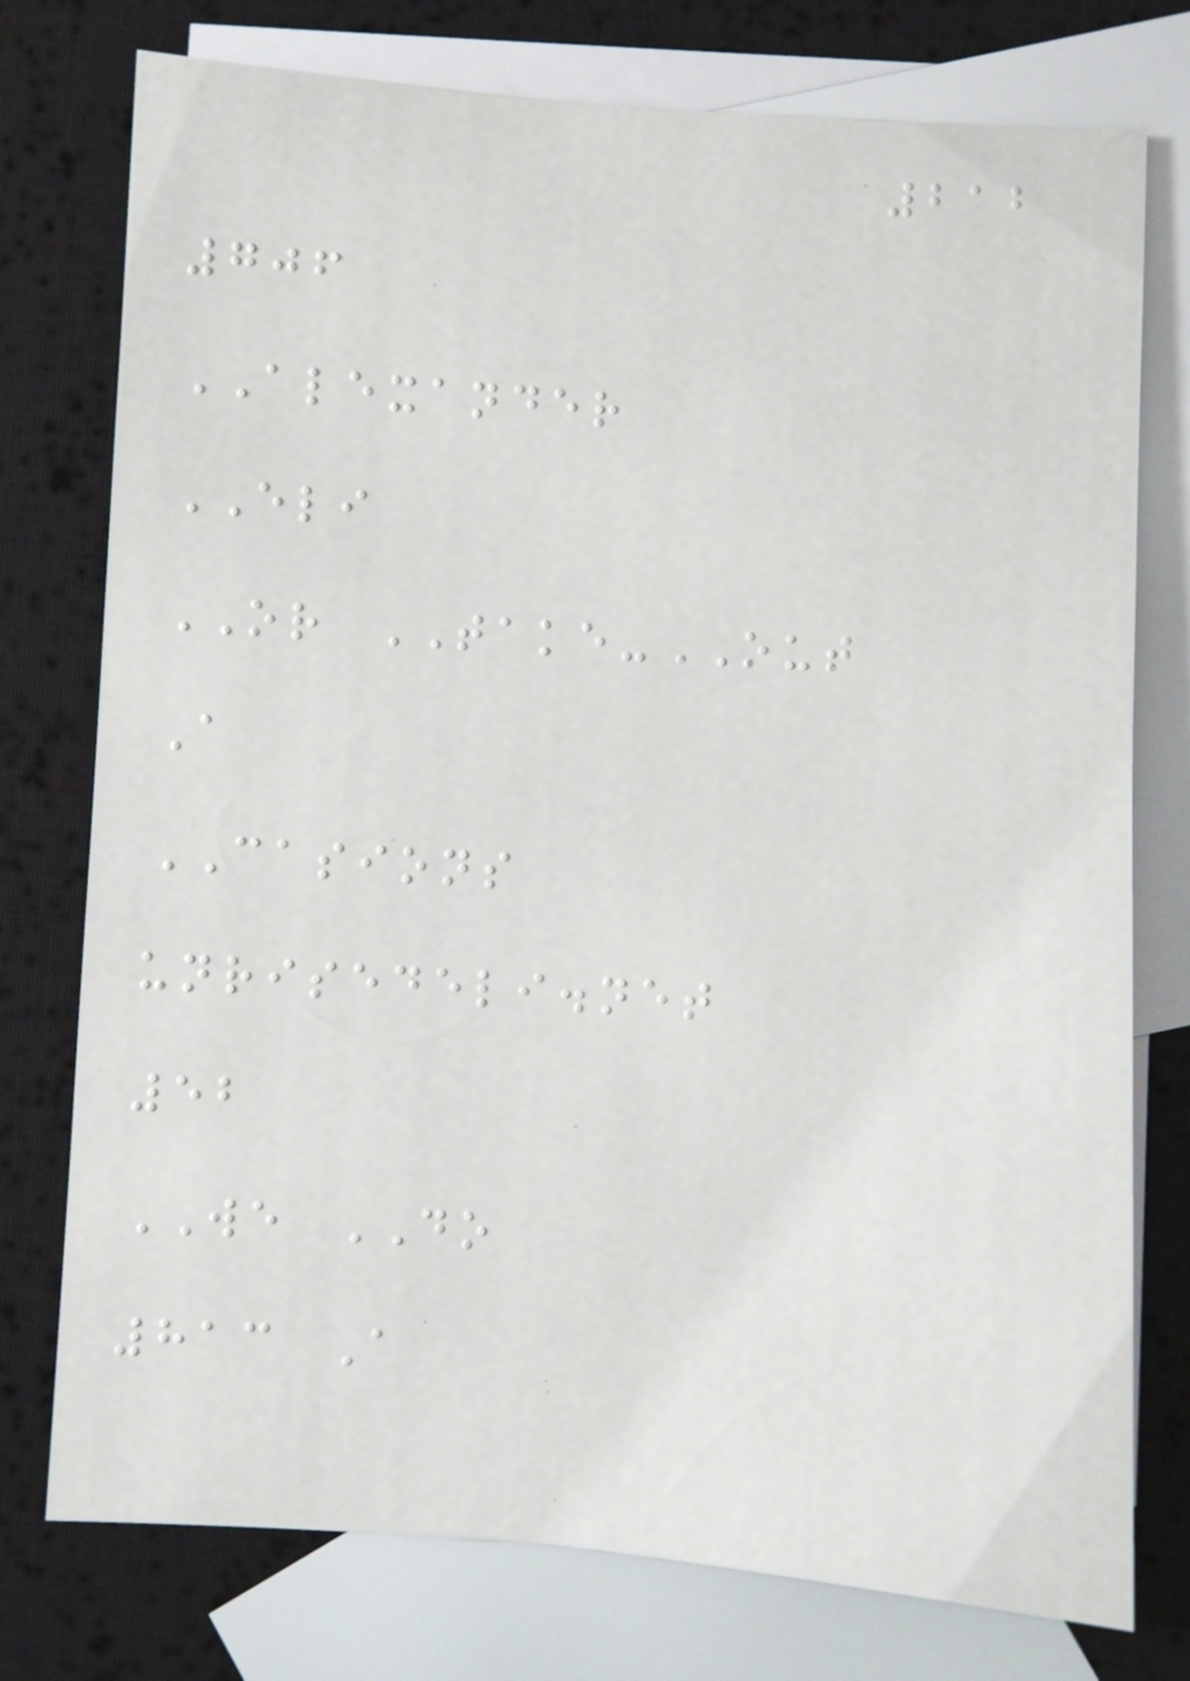212
706
ALEXANDER
ELI
OR TAKE-OUT
A
CASIONS
unrisedeli.net
52
WE DO
813 A
